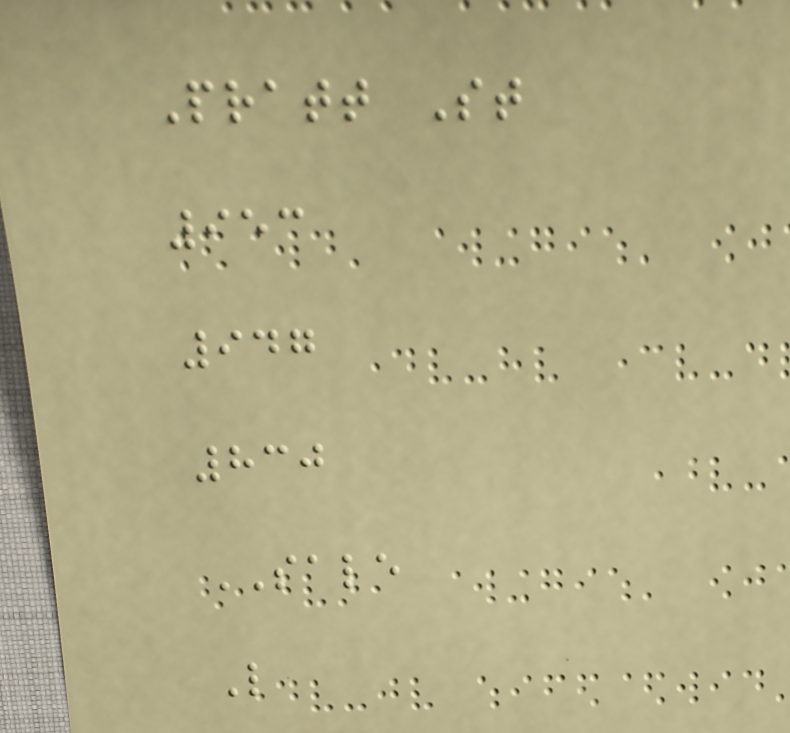Pratt St
953
947
830
SALE
L
